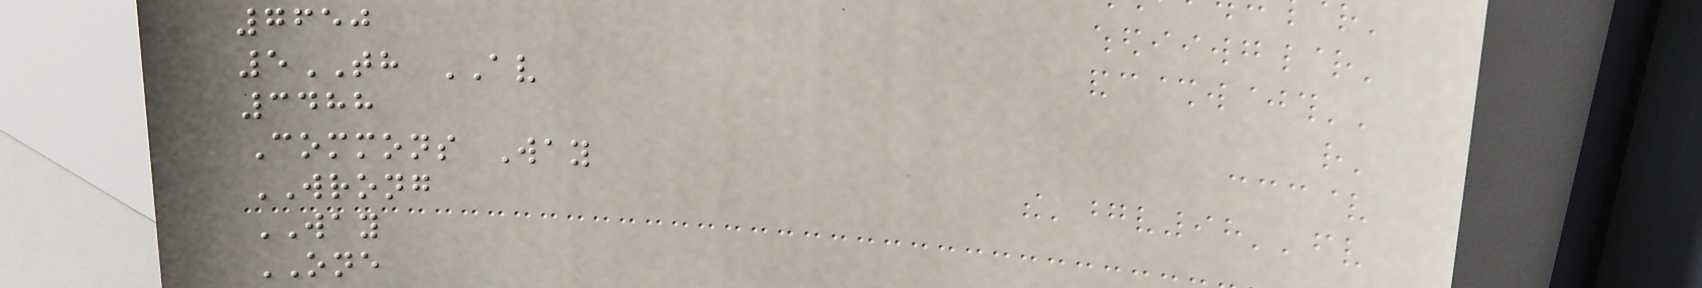7650
5TH AV
3488
Commons Way
WRONG
WAY
ONE
